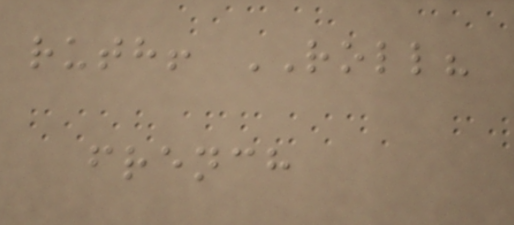ruth! ROLL?
french
